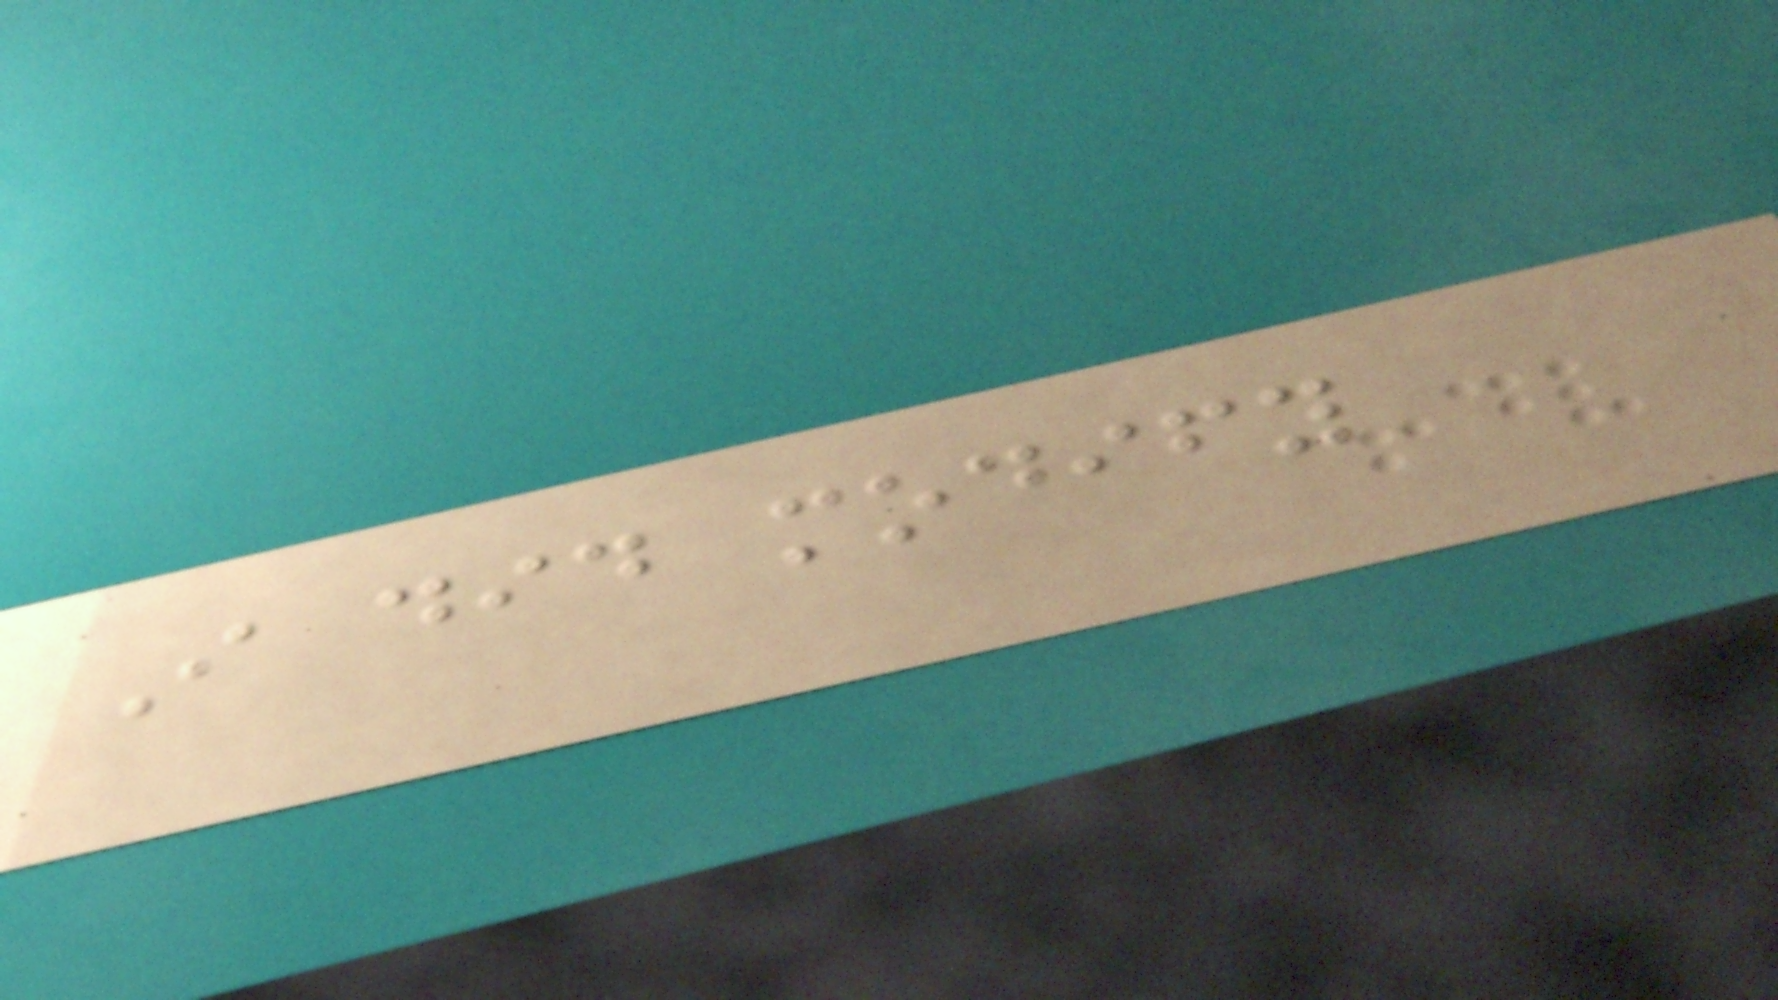I did modify
